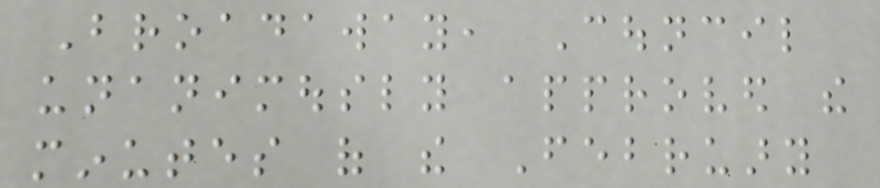Broadaway, Council
unanimously approved the
minutes of the February
